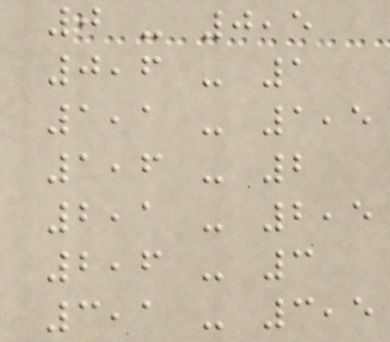0 - 0,5
0,6 - 1
1,1 - 1,5
1,6 - 2
2,1 - 2,5
2,6 - 3
3,1 - 3,5
